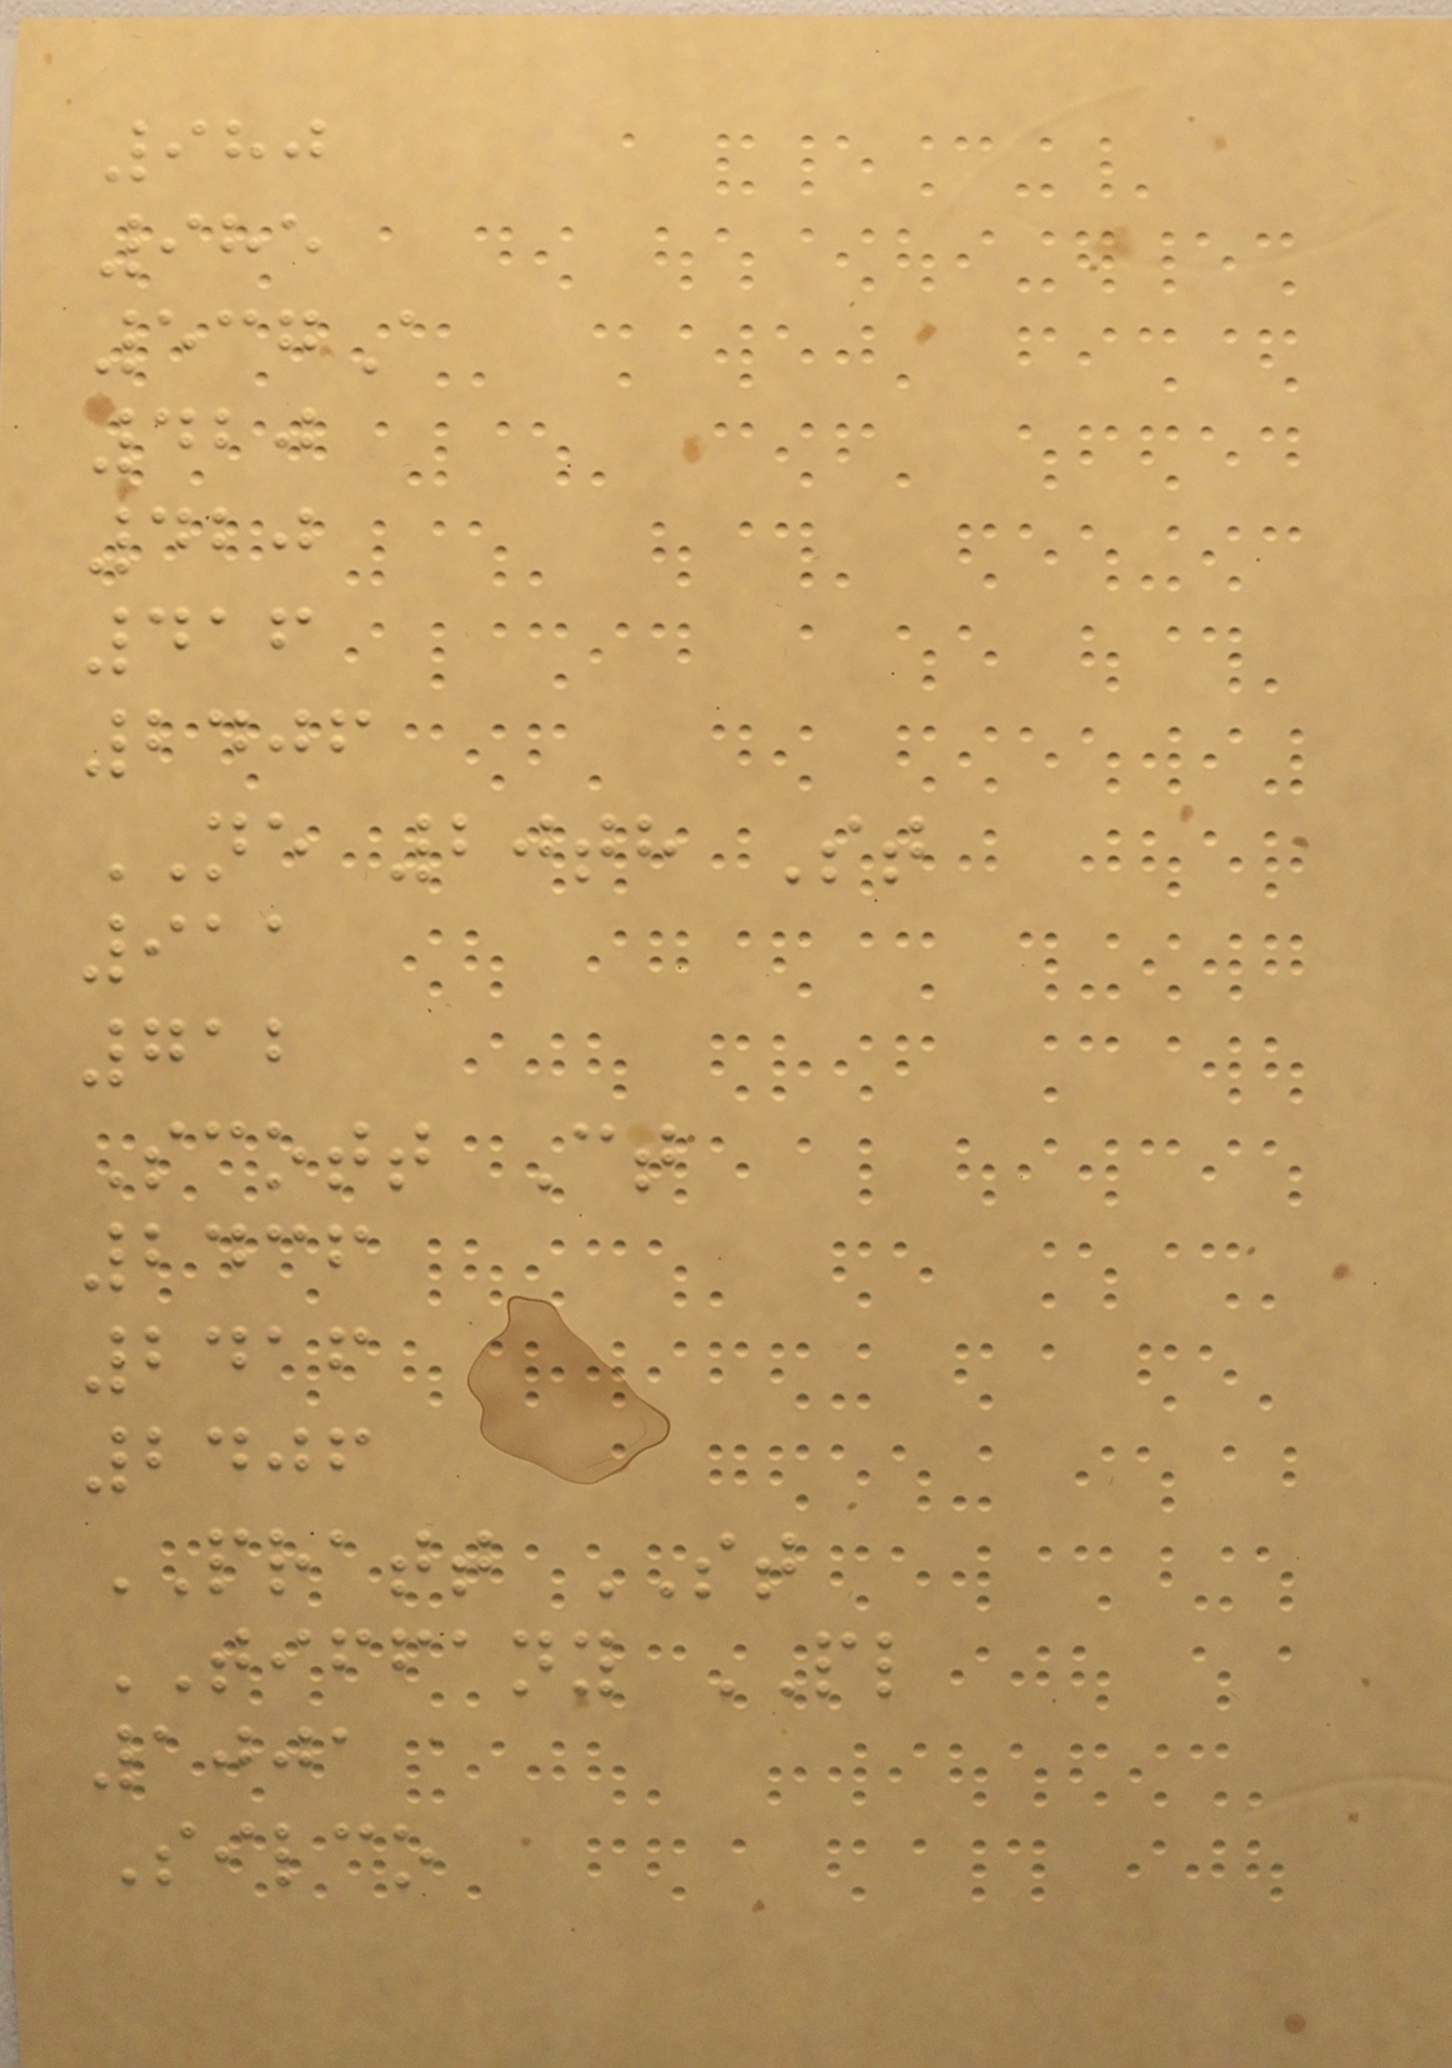980
985
537A
420
420
416
2406
NE 20th St
911
712
Scott Ct
2436
2416
2406
PRATT ST
TIFFANY PL
1001
Silco
